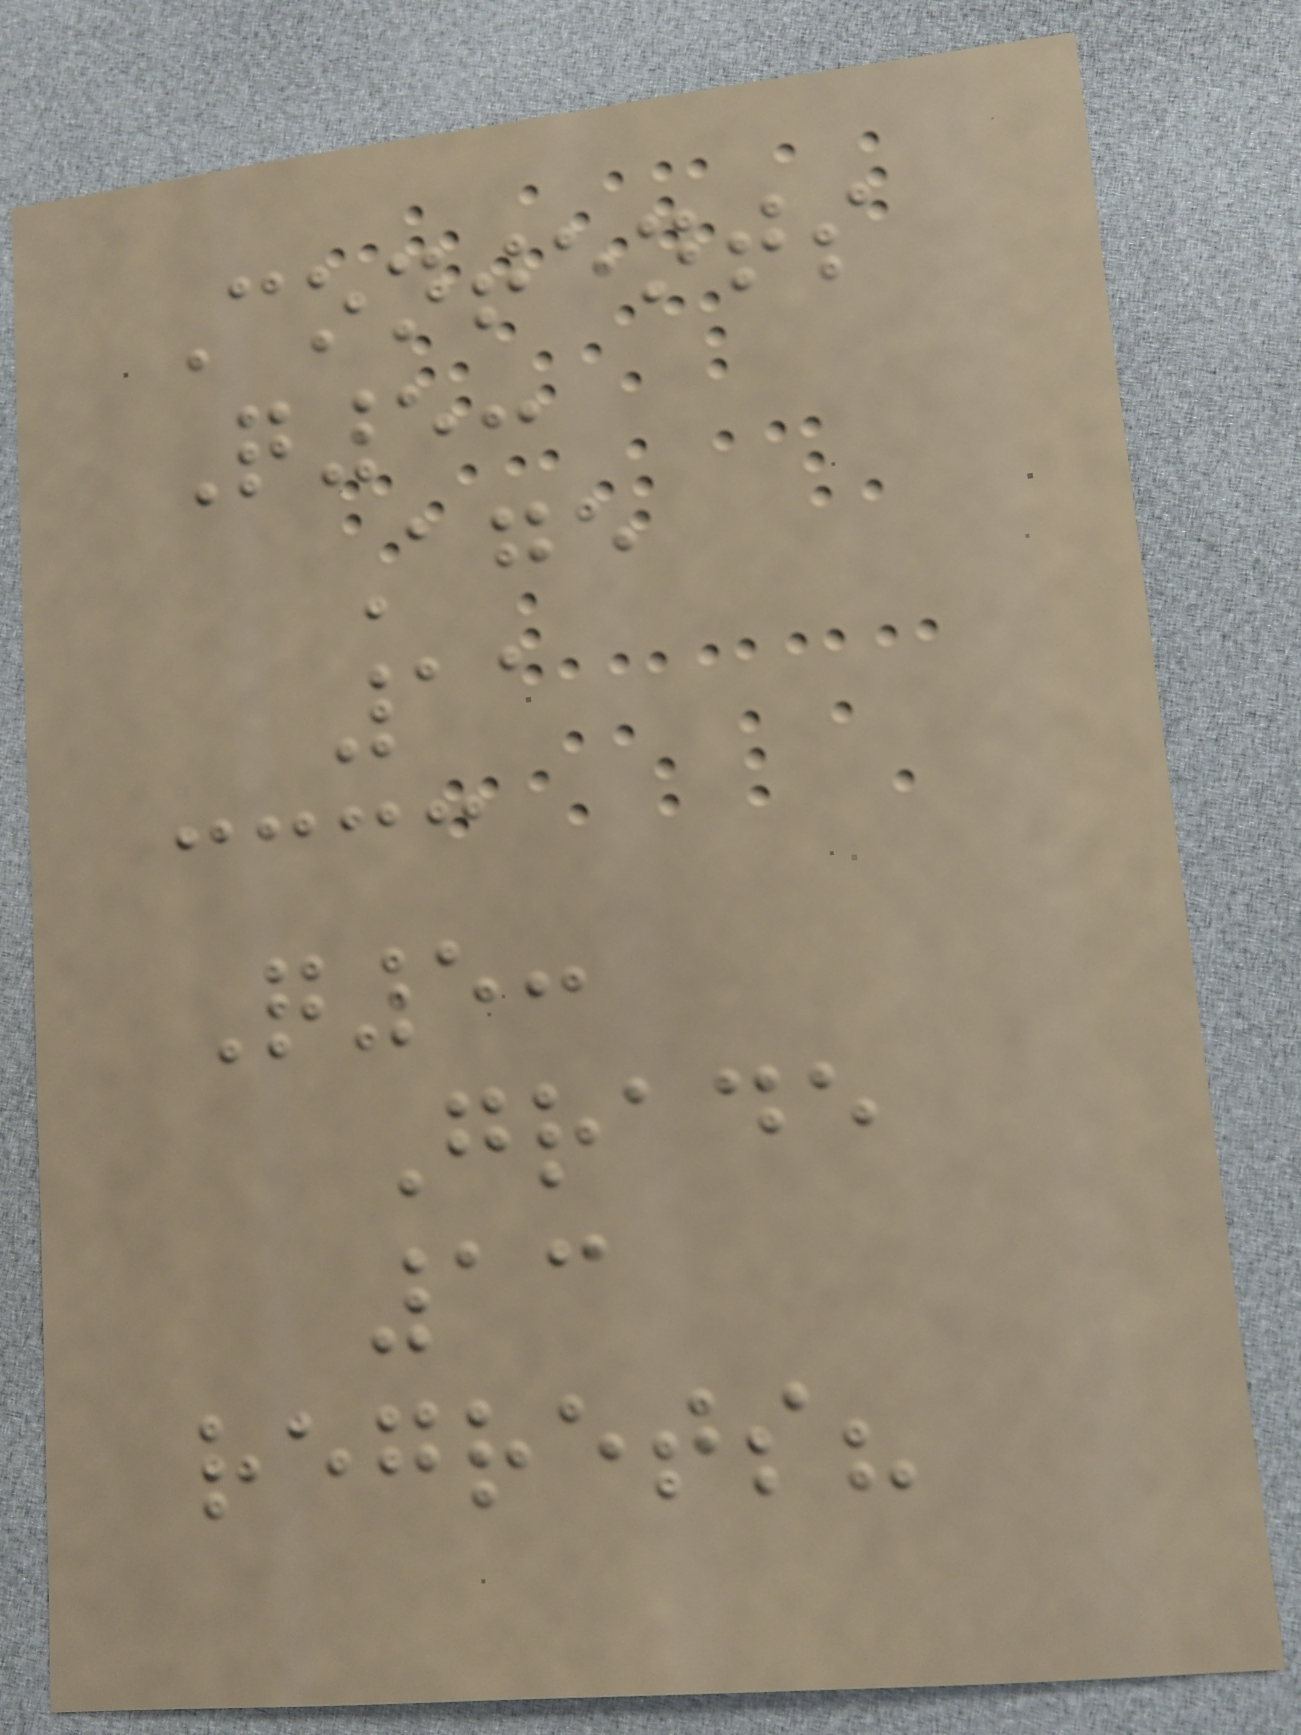Contents
Q5:
Age
11
Q5:
Grade
13
regrets?
